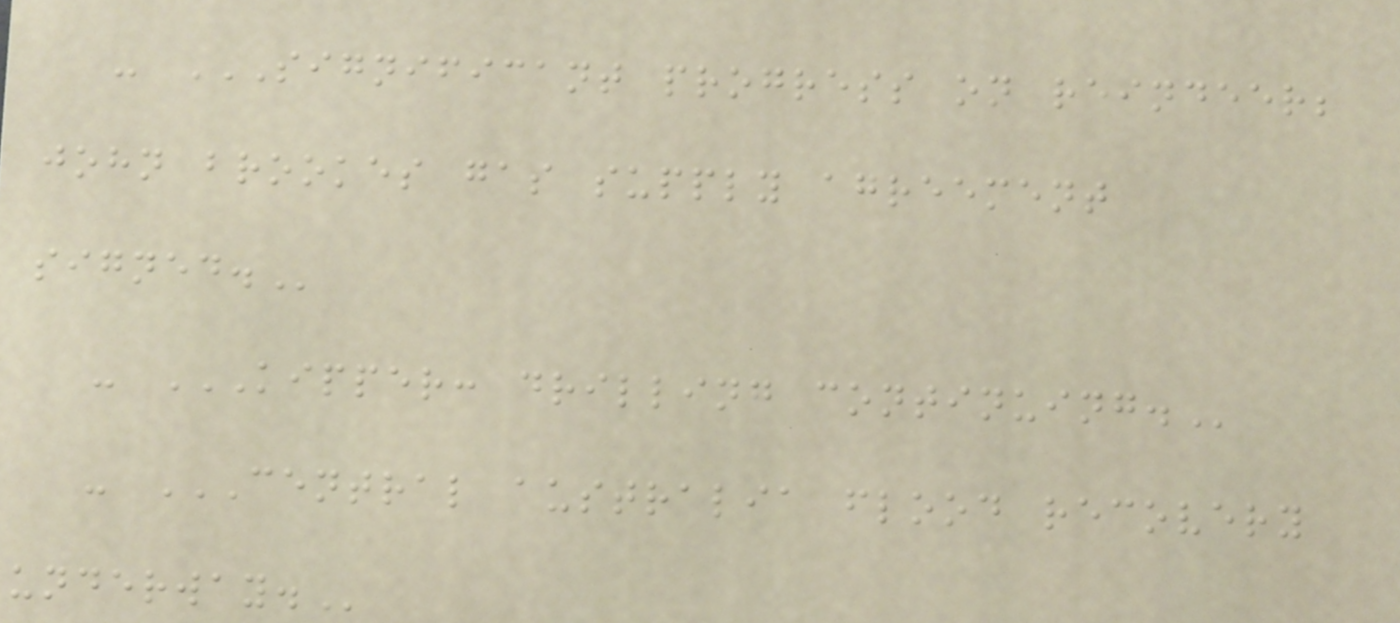- SIGNIFICANT PROGRESS ON REINDEER;
JOHN BROOKES GAS SUPPLY AGREEMENT
SIGNED.
- KIPPER: DRILLING CONTINUING.
- CENTRAL AUSTRALIA FLOOD RECOVERY
UNDERWAY.
